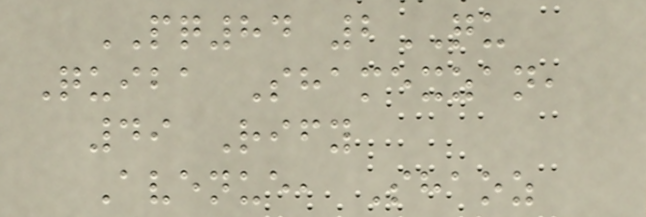PQ84 2QU
Quiba Shamexzan,
49 Rify
Avenue, Shaoz
